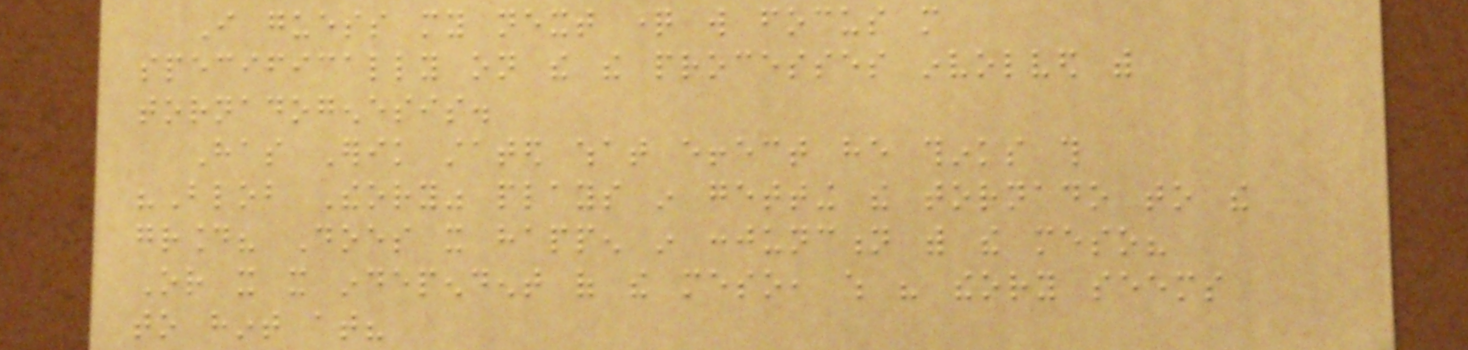I guess my next question will focus more
specifically on the the processes involved with
tornadogenesis.
Has Erik stated what effect he thinks this
"Blob Theory" plays in getting the tornado to the
ground? Does it happen in conjunction with the meso?
Or it it independent of the meso, which his theory seems
to hint at?
